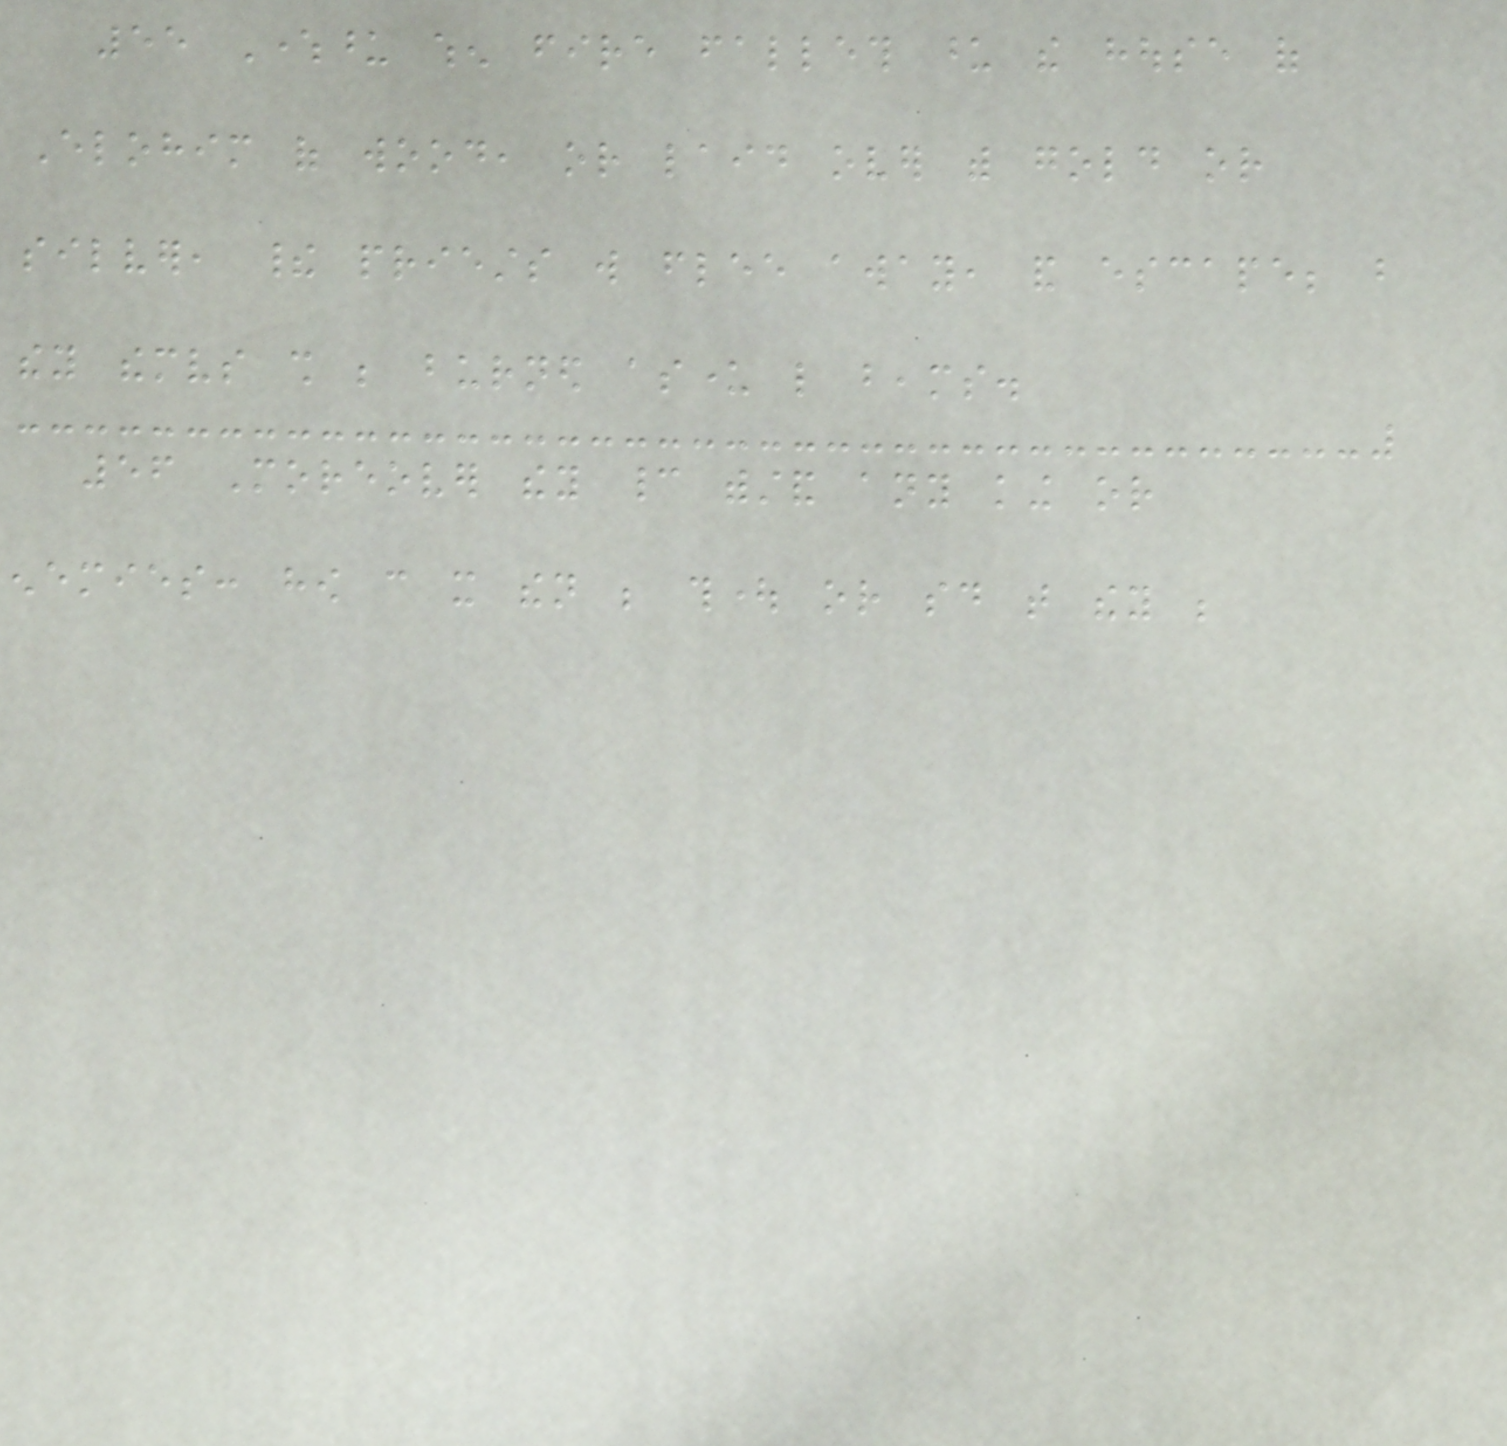55 Whereupon when fire falleth upon the house of
Elohim of wood, or laid over with gold or
silver, their priests will flee away, and escape; but
they themselves shall be burned asunder like beams.
56 Moreover they cannot withstand any king or
enemies: how can it then be thought or said that they be
